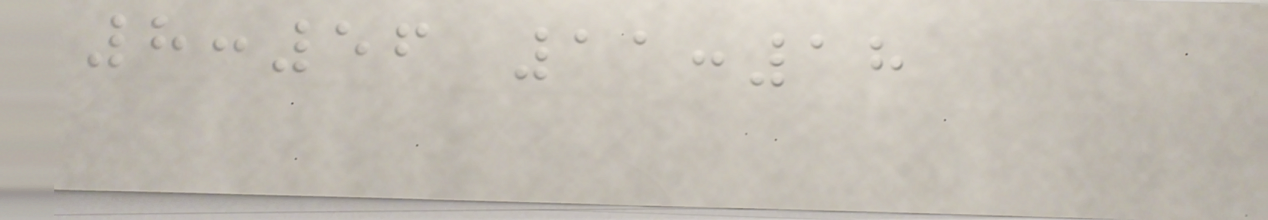8:56 11:18
